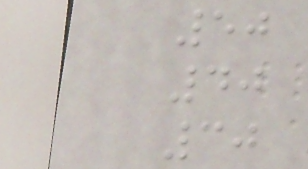50
40
30
